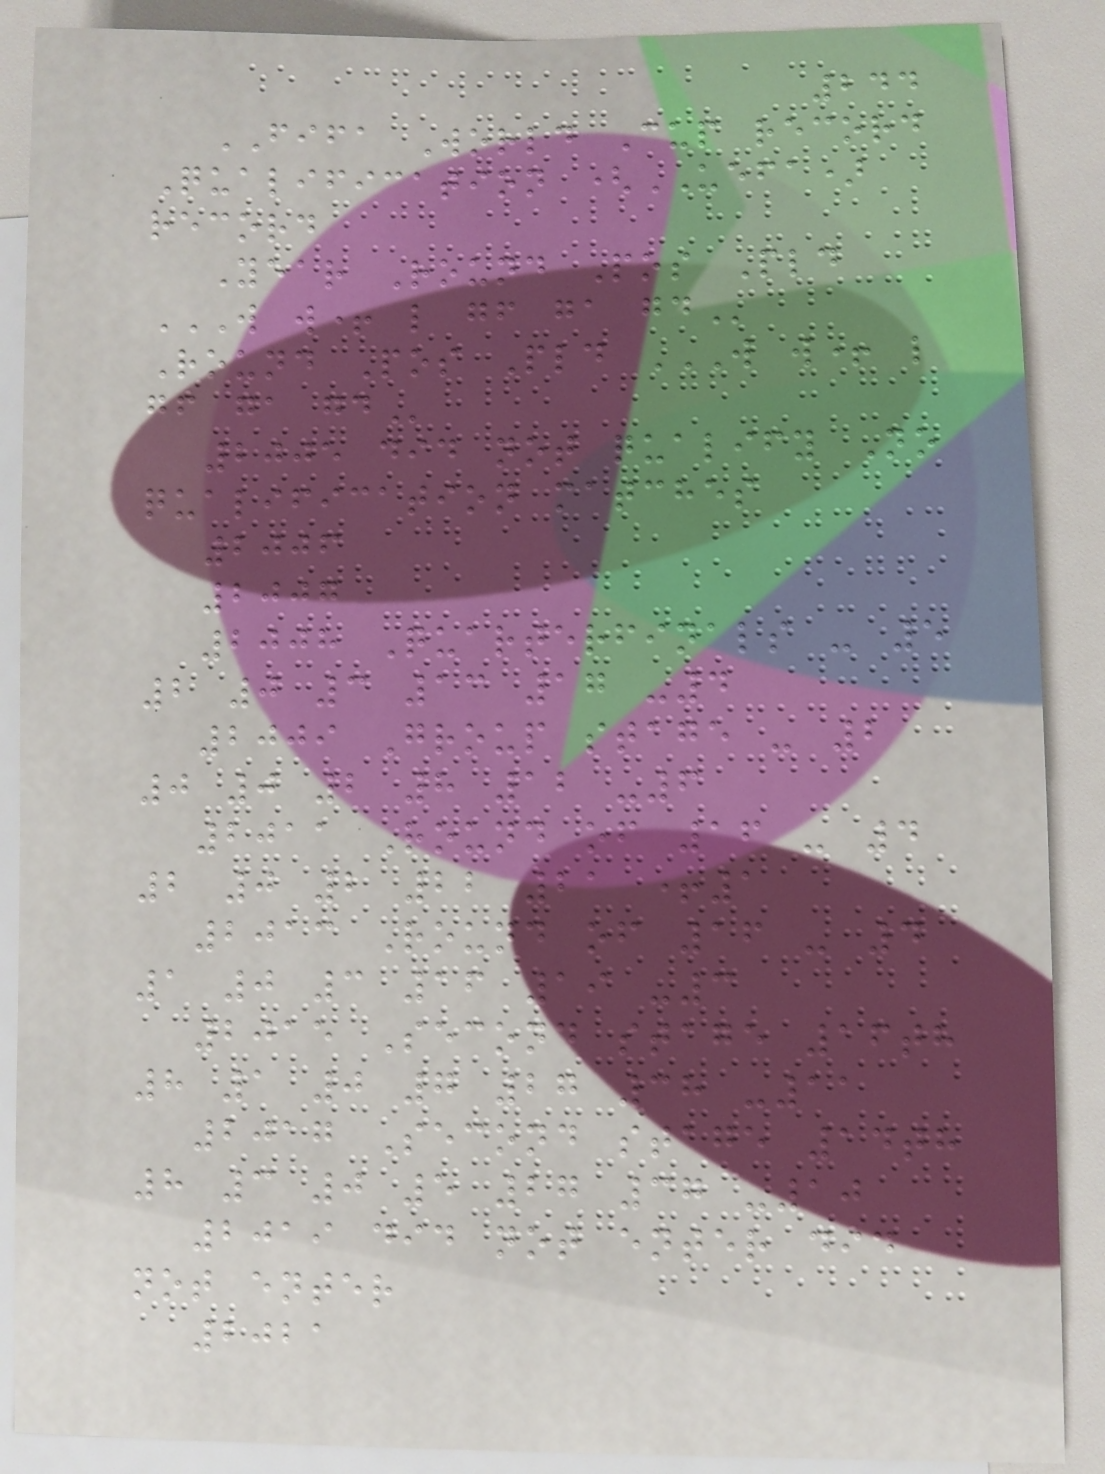244
FIFA World Cup record
Qualification (UEFA)
record
Year Round Pos Pld
W W+ L GF GA GD
Round Pos Pld W W+ L
GF GA GD
2005 did not qualify No
qualification matches
2006
2007
2008 Quarterfinals - 5
2 0 3 13 17 -4
2009 Group stage - 2
0 0 2 8 12 -6
2011 Round of 16 - 4
2 0 2 22 21 +1
2013 Round of 16 - 4
1 0 3 16 19 -3
2015 Second stage 16th
8 1 0 7 27 38 -11
2017 Second stage 14th
8 3 0 5 27 37 -10
2019 did not enter did
not enter
2021
